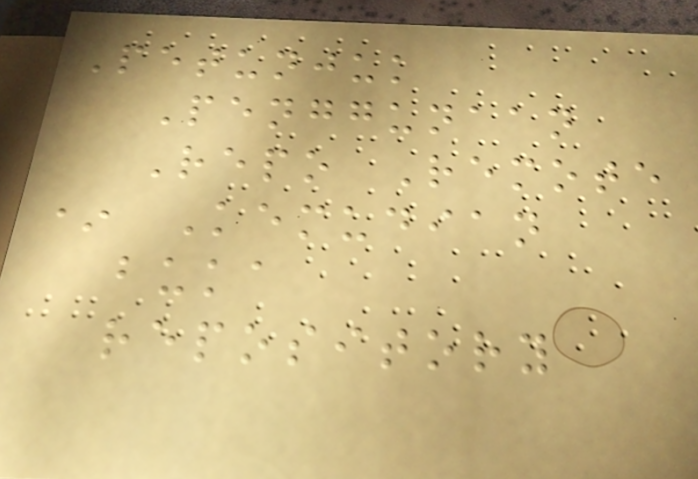Petunjuk
Penggunaan
Repo Remote
* Kemudian
buka
repository
